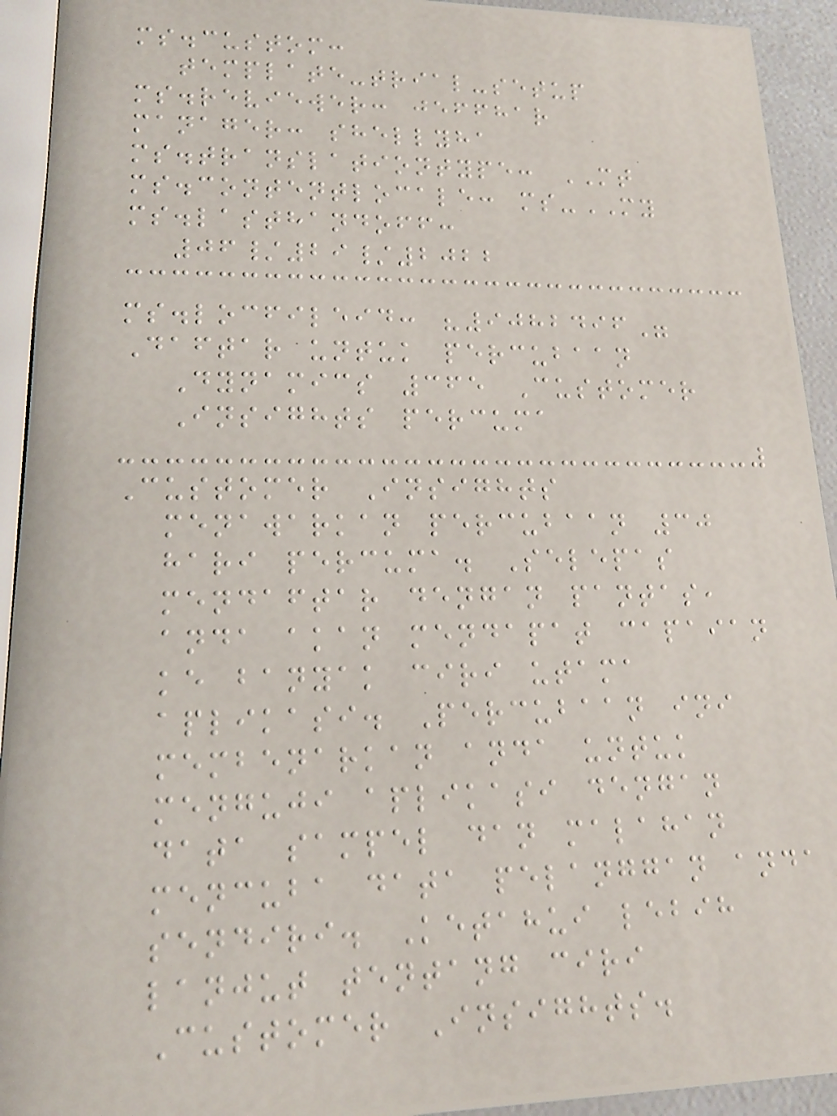ms.custom:
template-trial-setup
ms.reviewer: jeffhar
manager: shellyha
ms.translationtype: MT
ms.contentlocale: ms-MY
ms.lasthandoff:
06/29/2022
ms.locfileid: "9082496"
Daftar untuk percubaan
Dynamics 365 Customer
Insights percuma
Customer Insights
menawarkan percubaan 30
hari percuma. Selepas
mendaftar dengan pantas,
anda akan mendapat capaian
ke banyak ciri utama
aplikasi. Percubaan ini
membenarkan anda untuk
menguji aplikasi dengan
data sampel dan malahan
mencuba data pelanggan anda
sendiri. Ketahui lebih
lanjut tentang ciri
Customer Insights.
